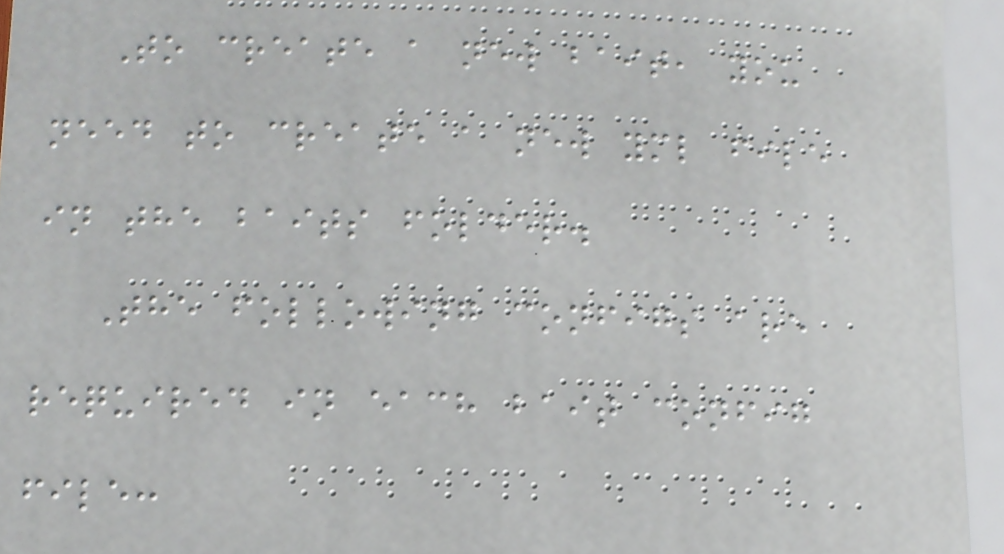To create a new bait, you
need to create a new yml file
in the baits folder.
The following configs are
required in each bait config
file:
